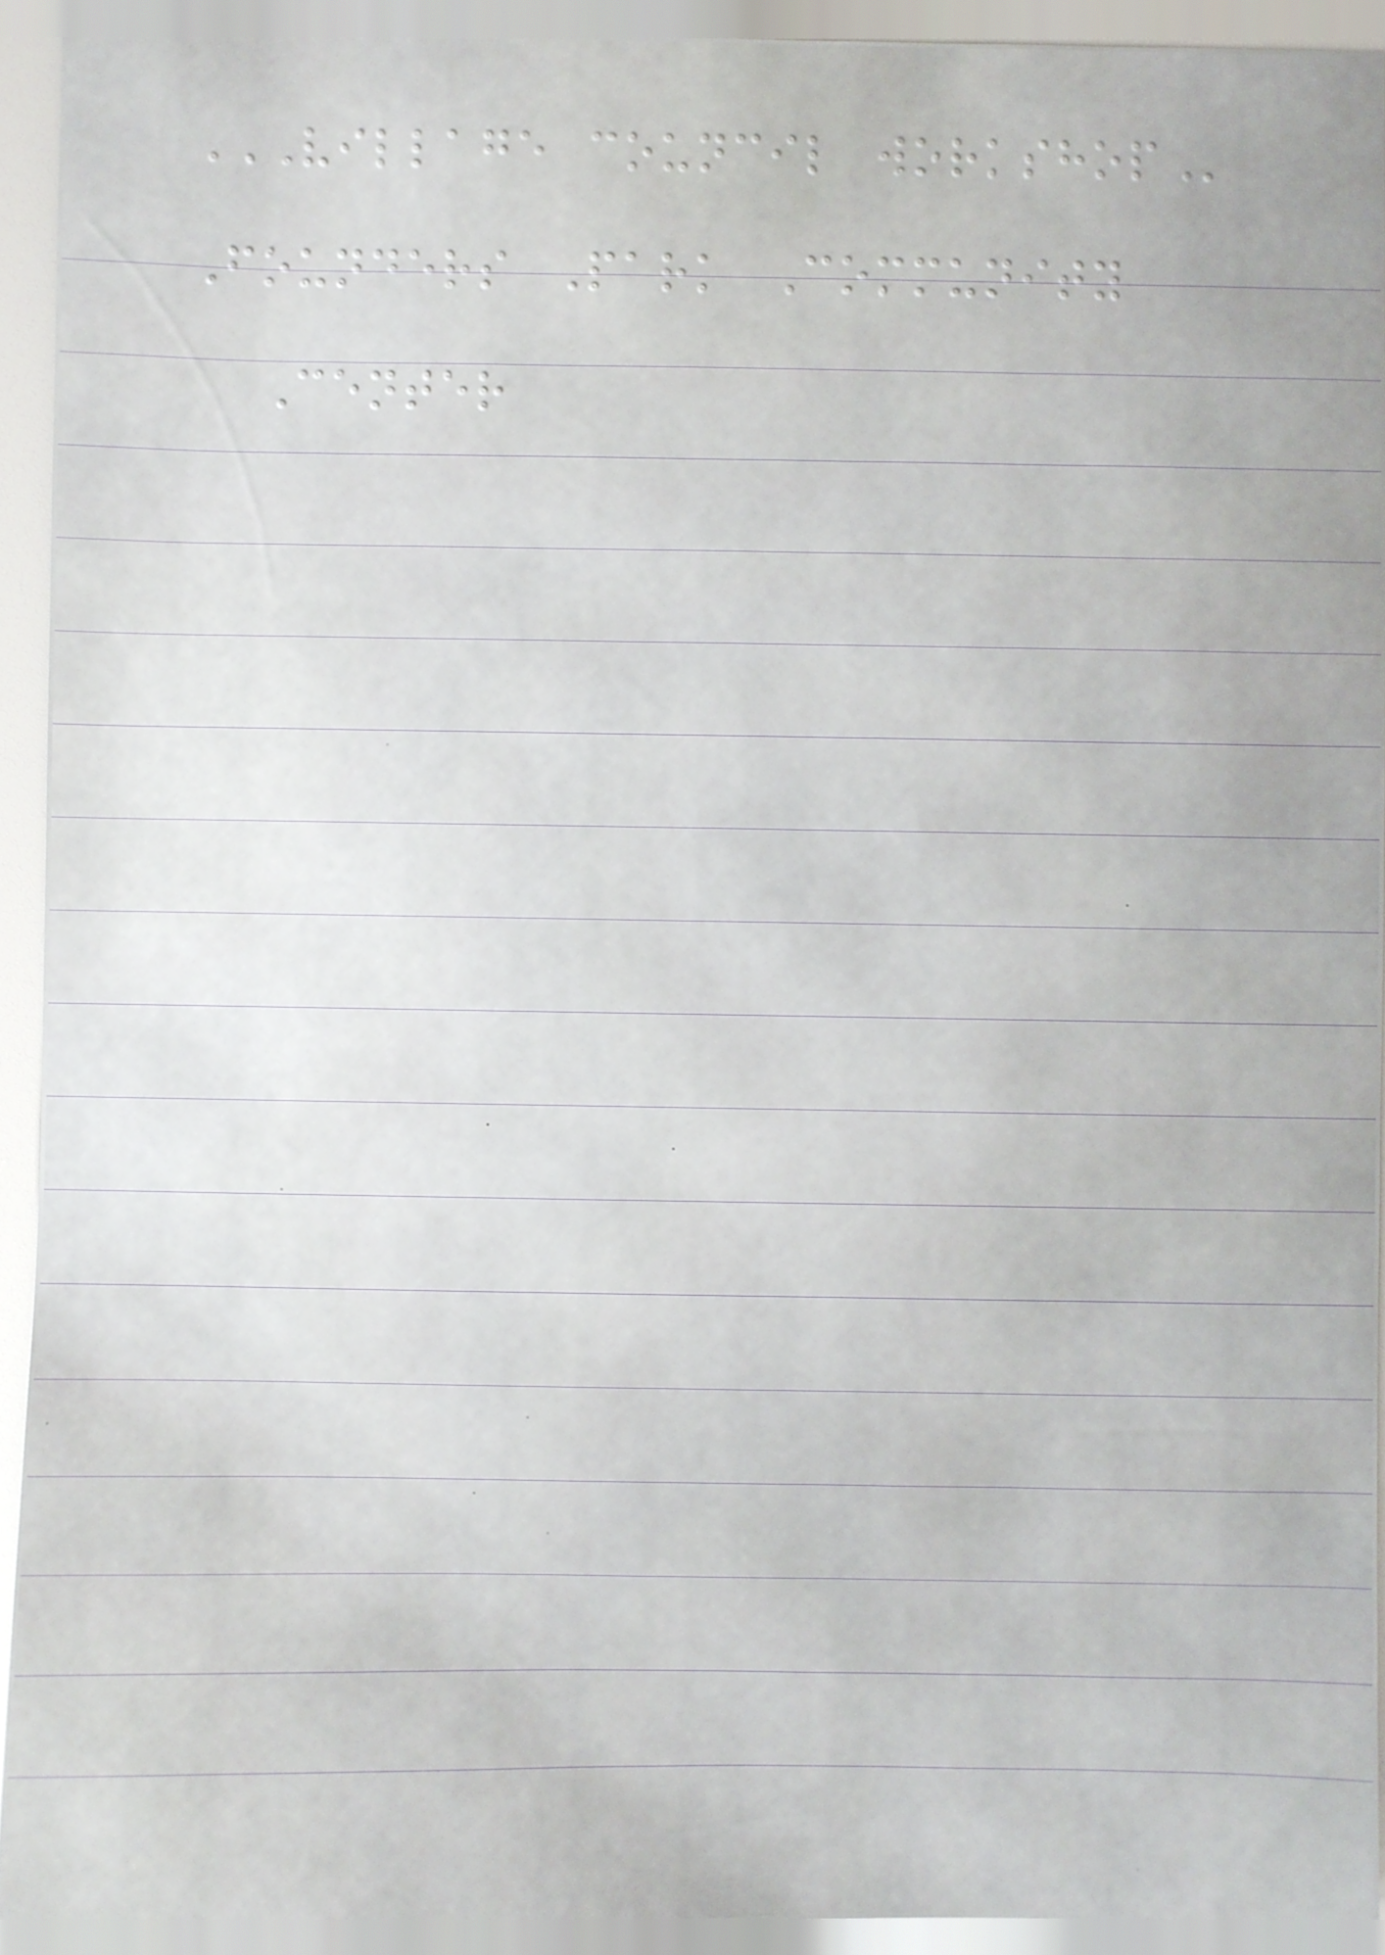VILLAGE COUNCIL WORKSHOP
Founders Park Community
Center
